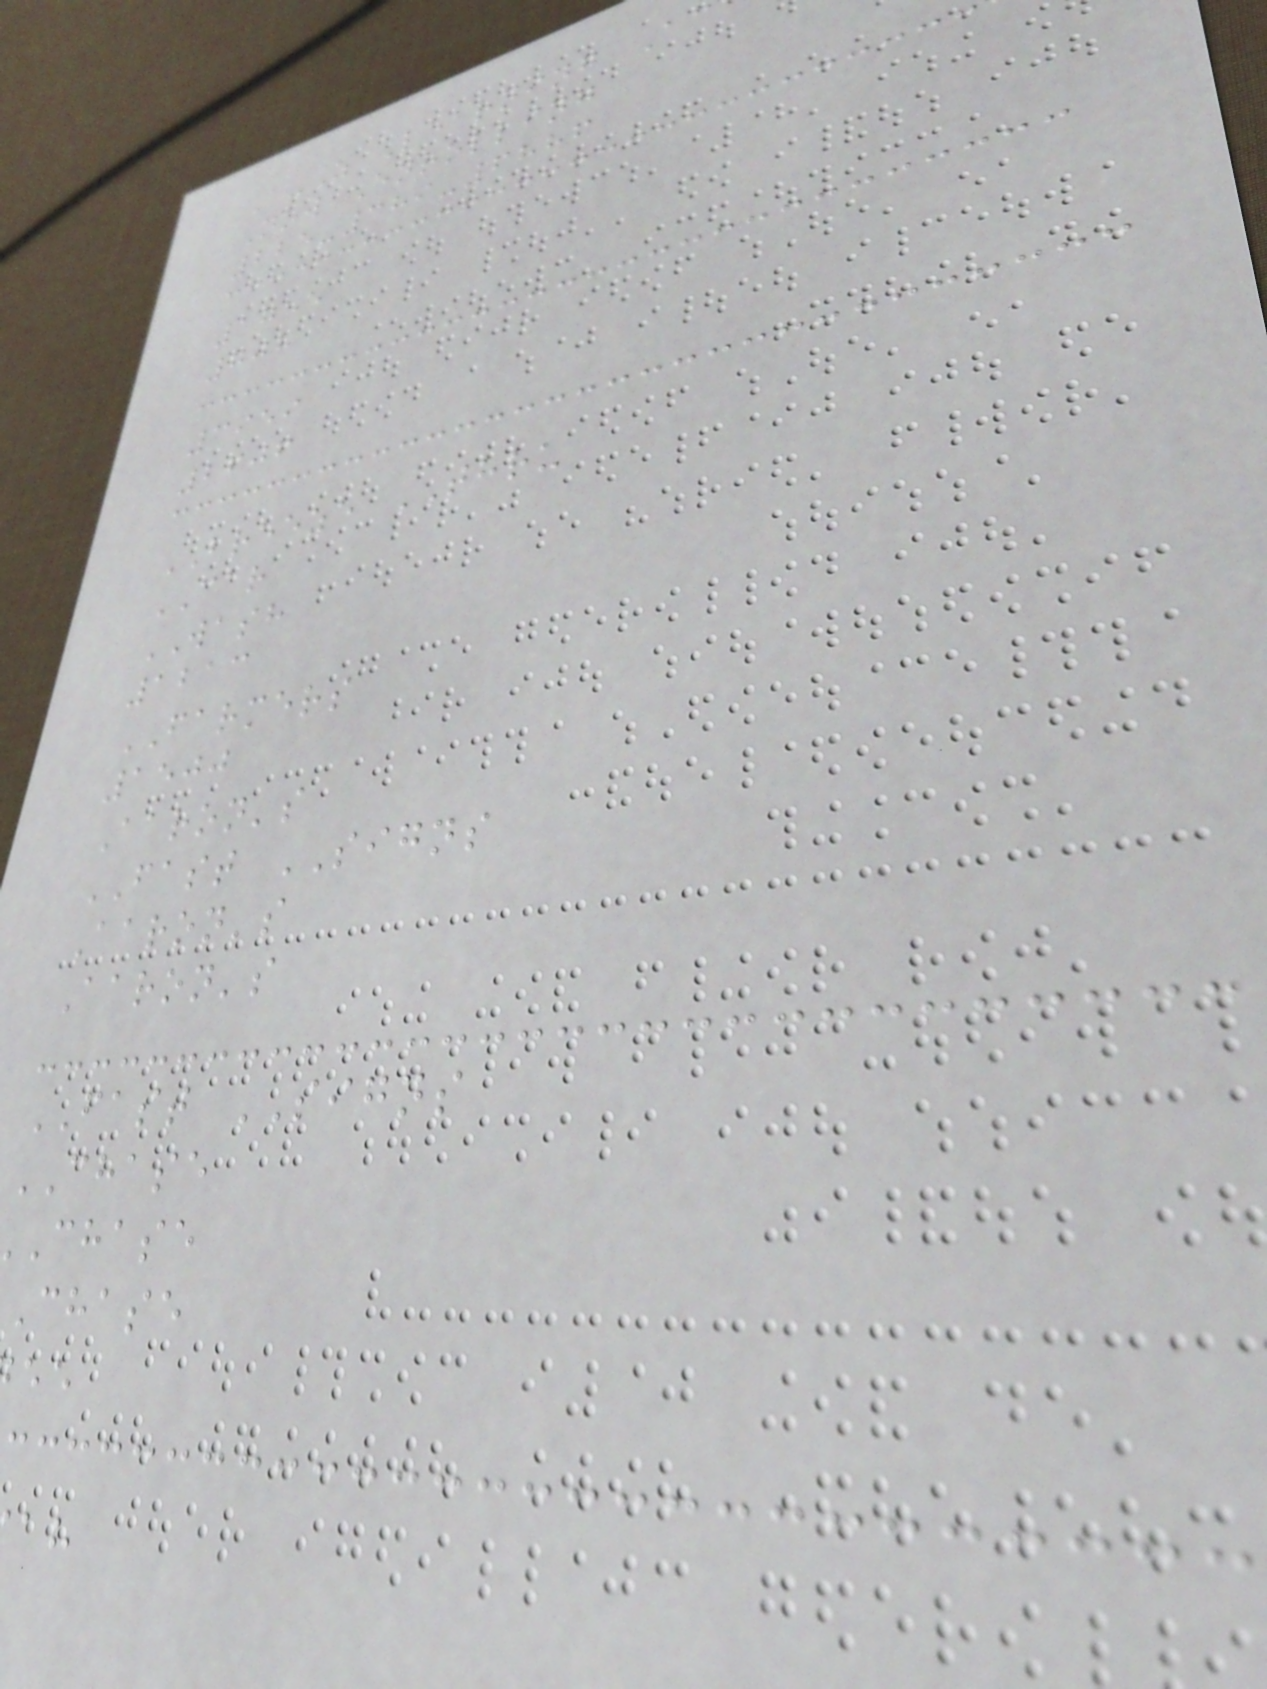A-Z Learning Ac
Now Enrolling
225-389-6886
1755
708
3959
2606
BREEZE THRU
CAR
WASH
1213
FARMERS
1500
Aaron's
FAST SIGNS
Aaron's
Aaron's
FAST SIGNS
CHASE
chase
chase
